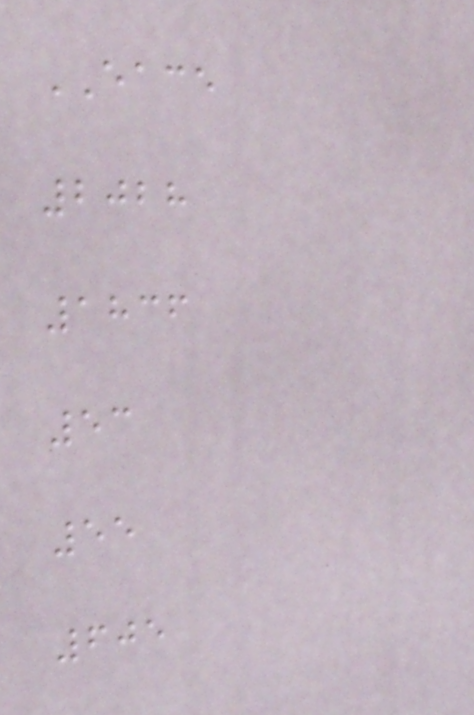EACE
2028
1836
53
55
605
